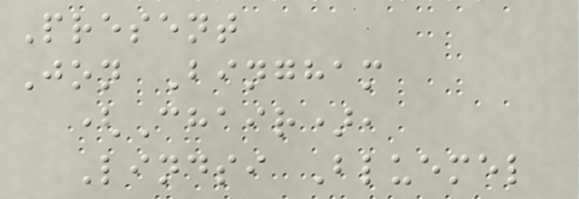Present
Jon Bingham
(Chair),
Lindsi Bluemel
